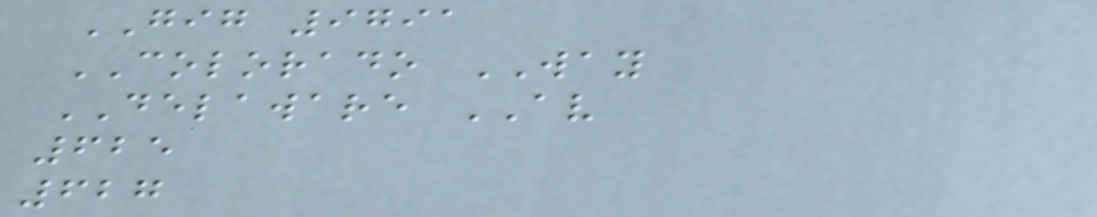GIG 9791
COLORADO WAY
DELAWARE AV
625
627
